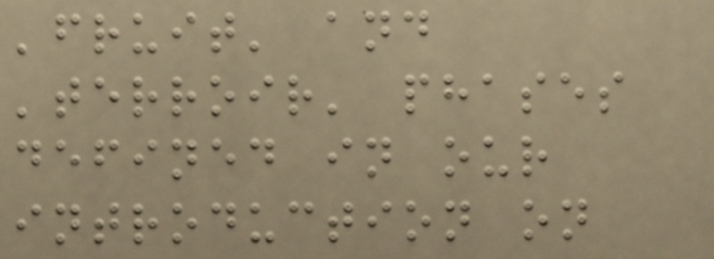'fruit' and
'terroir' phases
defined in our
introduction on
